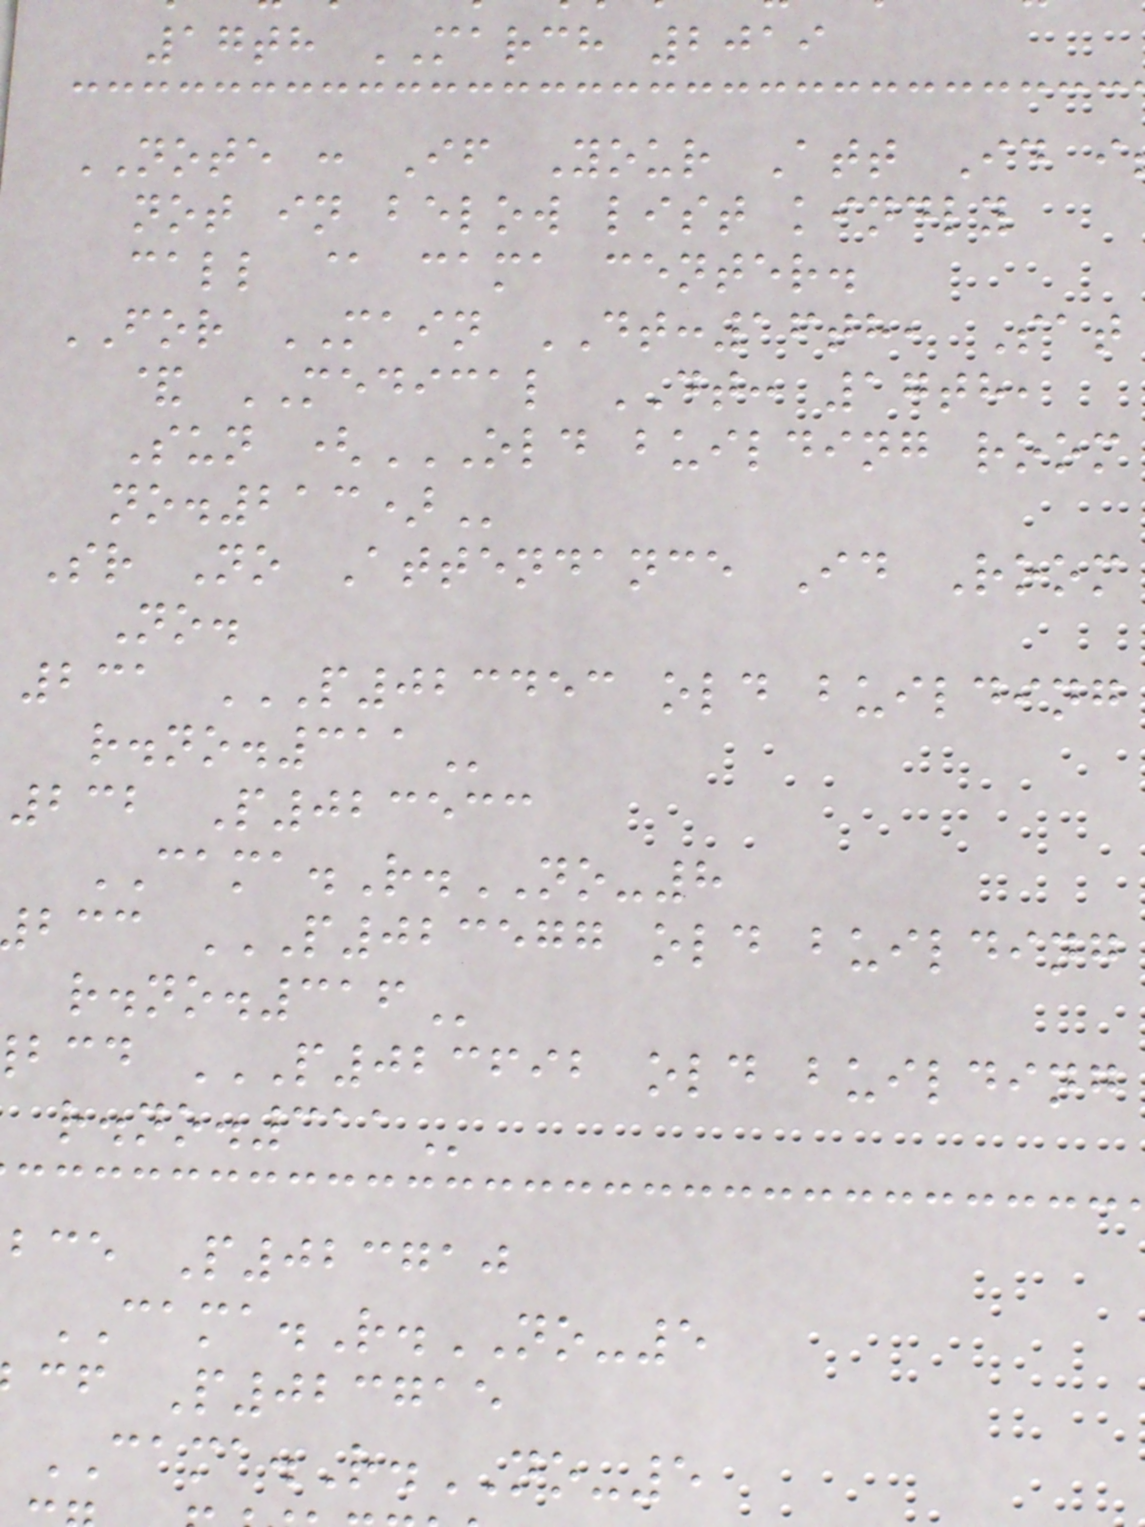17th MARCH 2019
NOTE : If Your Att Id i
not in below list kindly
call @ cama center.
FOR MAIN DT:16th, Sat
& MEDICAL DT: 17th,
Sun (OLD BUILDING ROOM
Sr No Attendance Id Room
No.
231 P023453 OLD BUILDING
232 P023533
CAMA.R.NO-8
bce P023710
CAMA.R.NO-5
cf P023715
CAMA.R.NO-5
